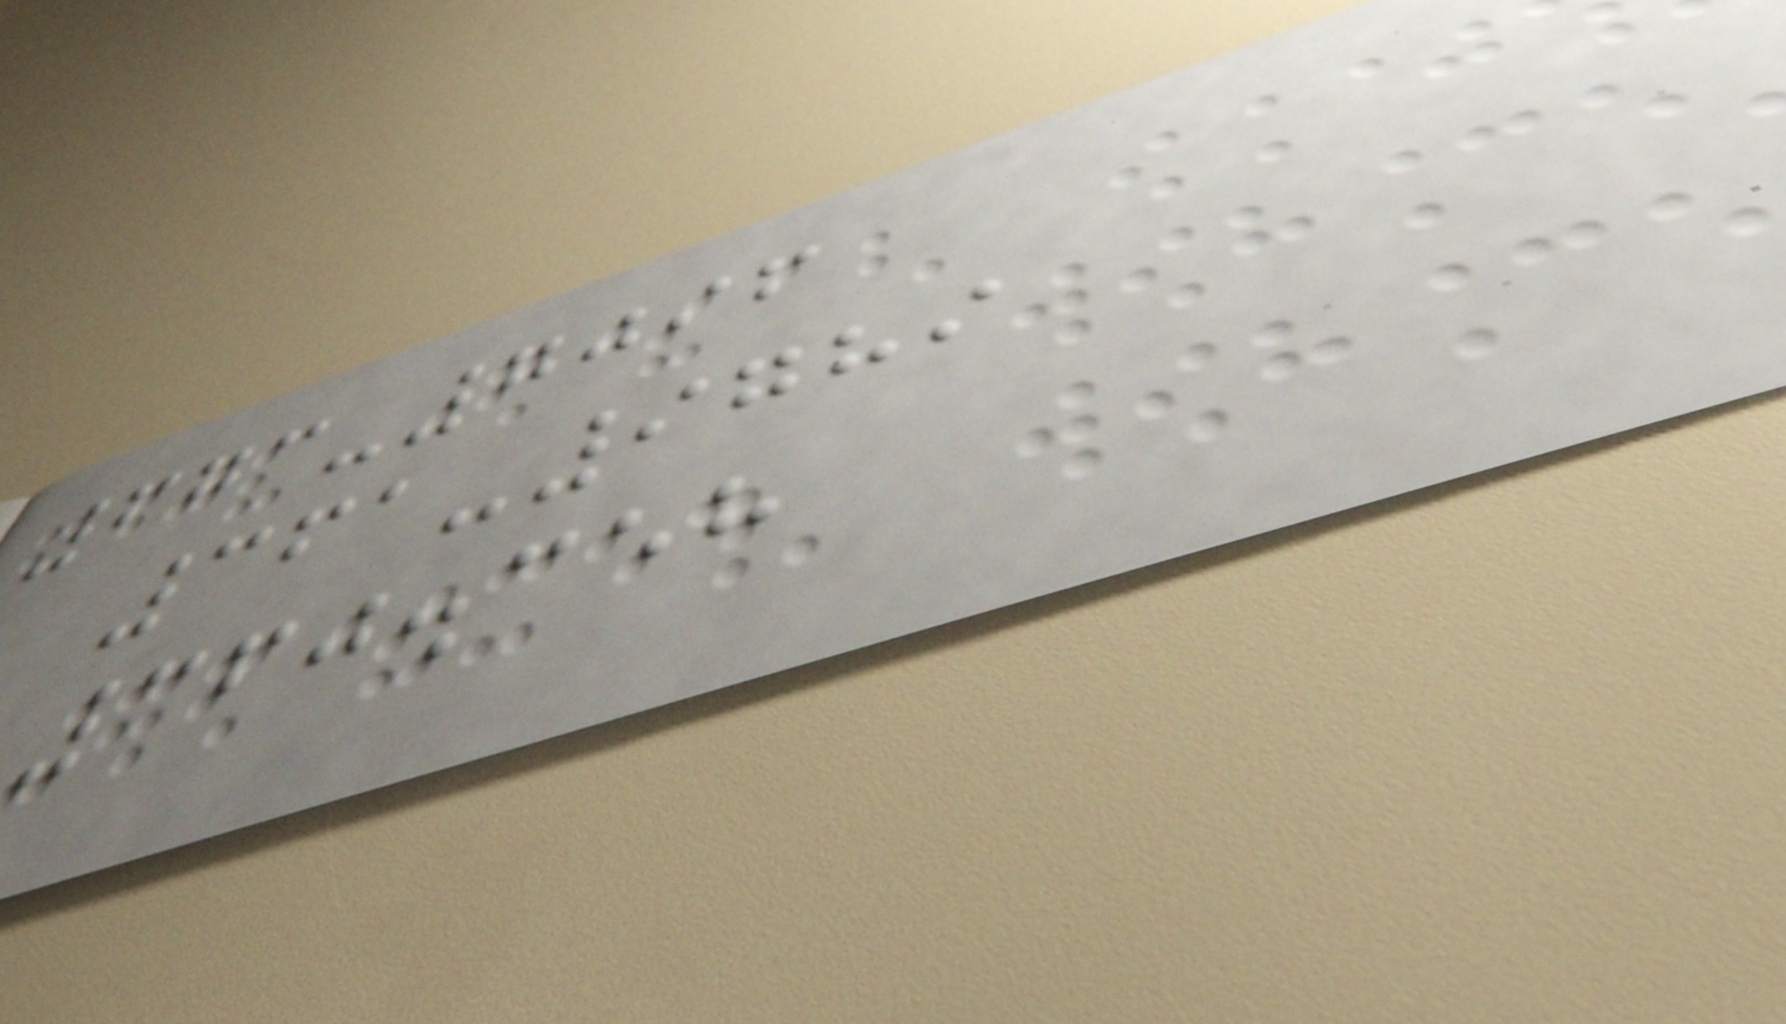673-7096
361-9789
360.358
